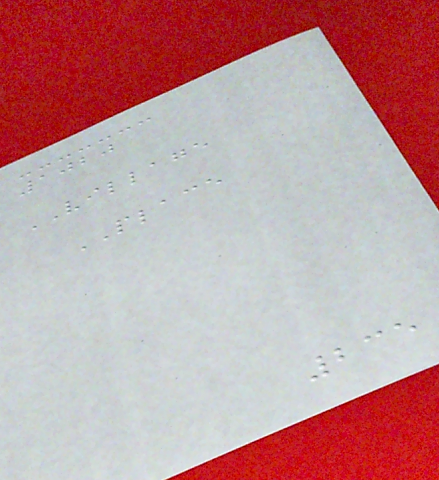1020
VILLAGE
PLACE
235
